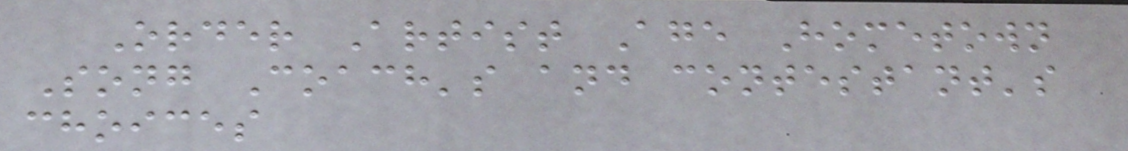Order Artist Age Hometown
Song Coach's and contestant's
choices
